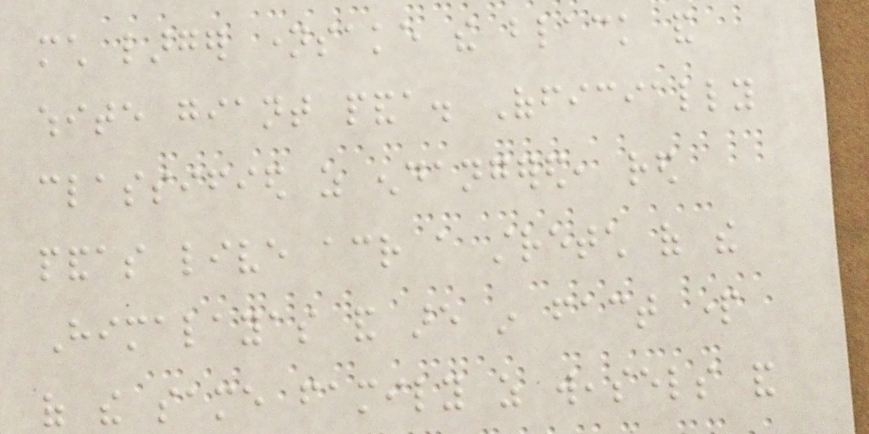much larger namesake the black and
white giant panda. Officially
classified as endangered, red
pandas live across a stretch of the
Himalayas and are in fact part
of the same family as weasels and
